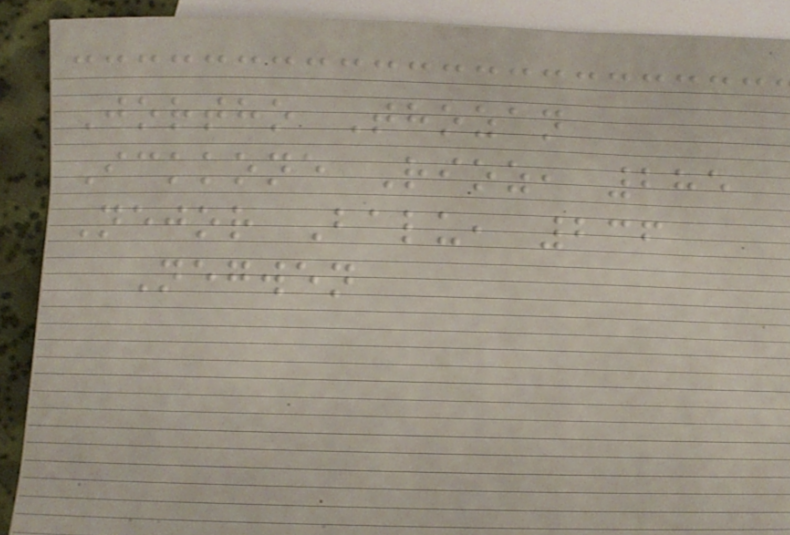Jortho Thozan
Ickkone Rioz, 285
Nejor Balu, 236
Negwen
